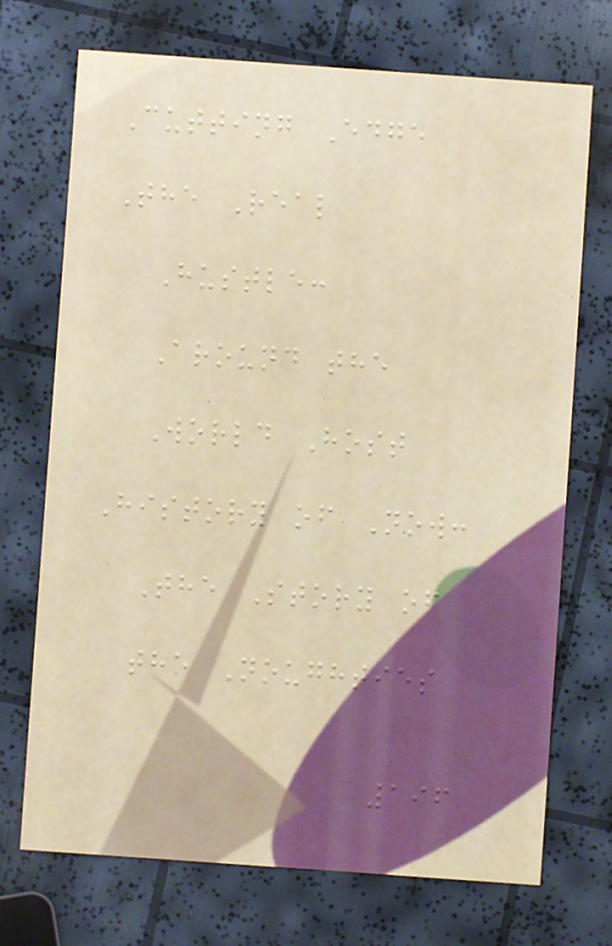Cutting Edge
The Real
Hustle:
Around the
World Host
History of Now:
The Story of
the Noughties
196
